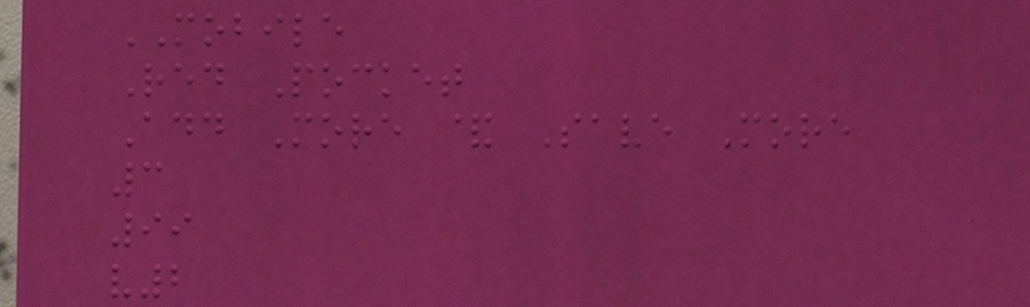MOBILE
Red Pocket
Add More & Save More
3
99
v2
